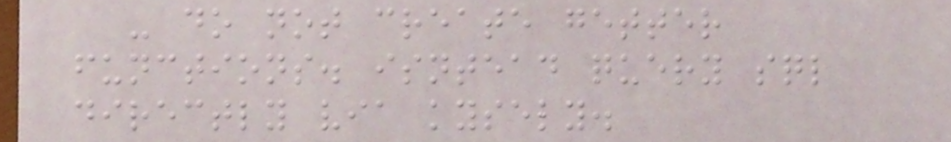- do not create getter
functions. isntead query sql
directly via kysely.
